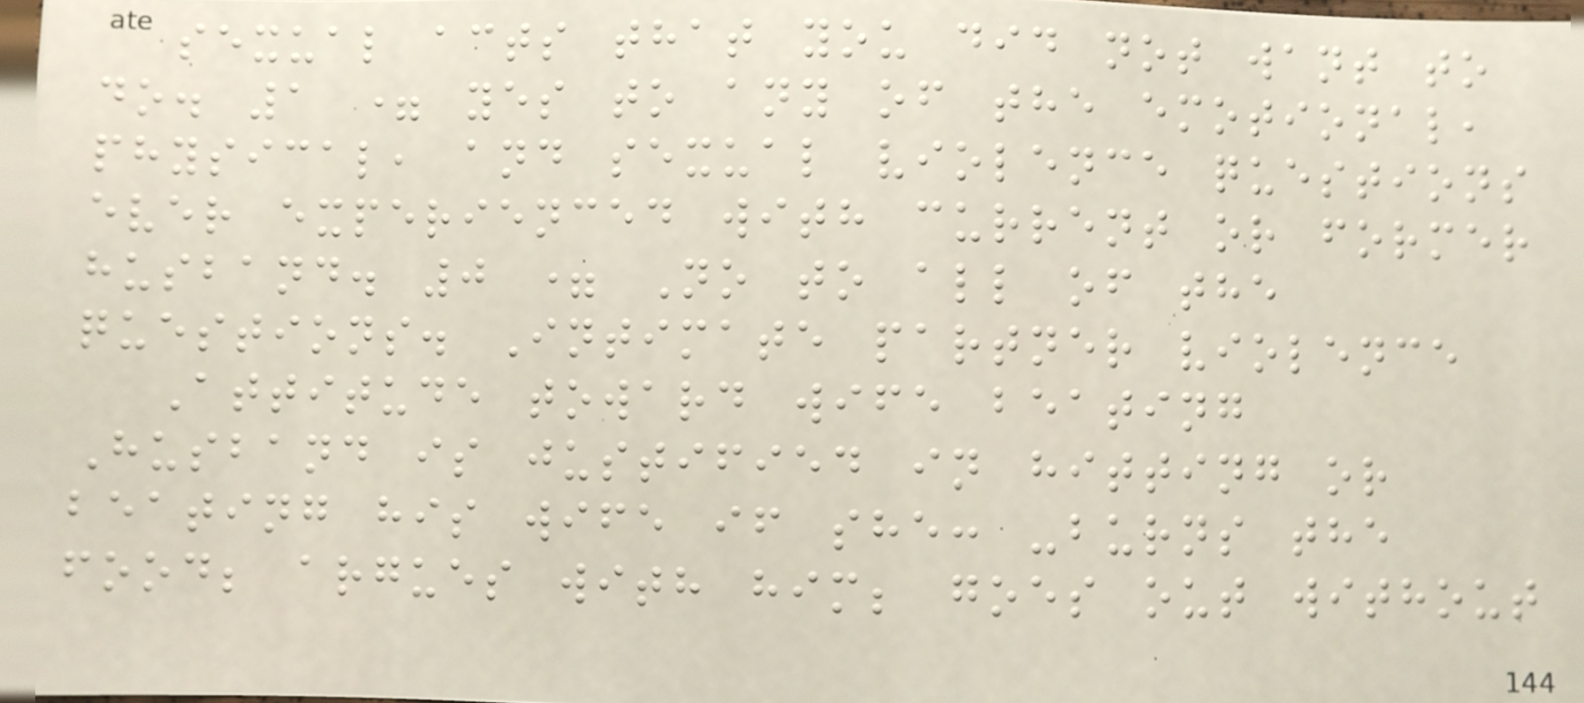sexual acts that you did not want to
do. 1 = yes to any of the emotional,
physical, and sexual violence questions
ever experienced with current or former
husband. 0 = No to all of the
questions. Intimate partner violence
Attitude toward wife beating
Husband is justified in hitting or
beating his wife if she: -burns the
food; argues with him; goes out without
